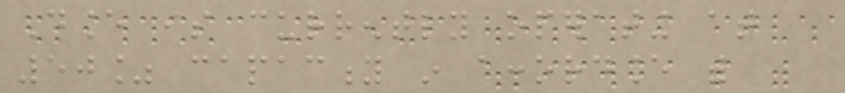Dance is currently operating at
50% capacity in accordance with
